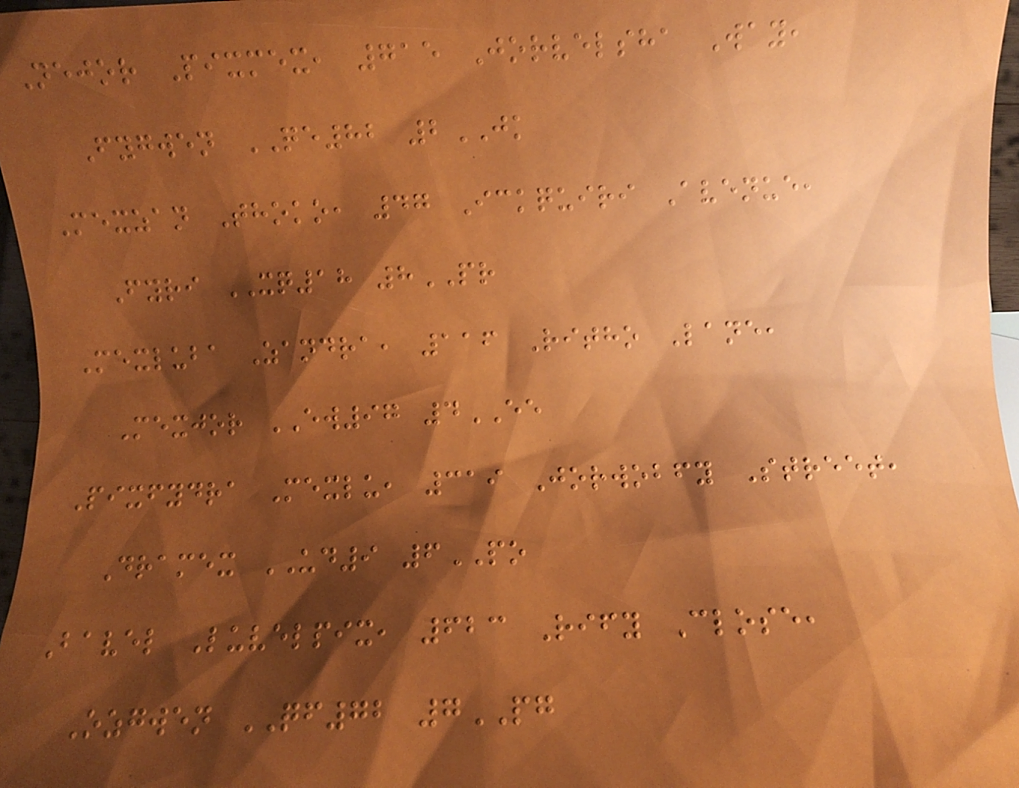Nejor Pixmex, 715 Jorvelsha Way,
Fygwen QE82 2JK
Mexzan Thoko, 47 Ickquiri Avenue,
Fyri XQ18 8PR
Mexluba Zandra, 116 Ritho Lane,
Mexjor EW97 4EE
Pixfydra Mexlu, 319 Jorwobfy Street,
Dramex UD9 6PO
Bavel Luvelpix, 623 Rify Close,
Ozgwen QF72 7PG
